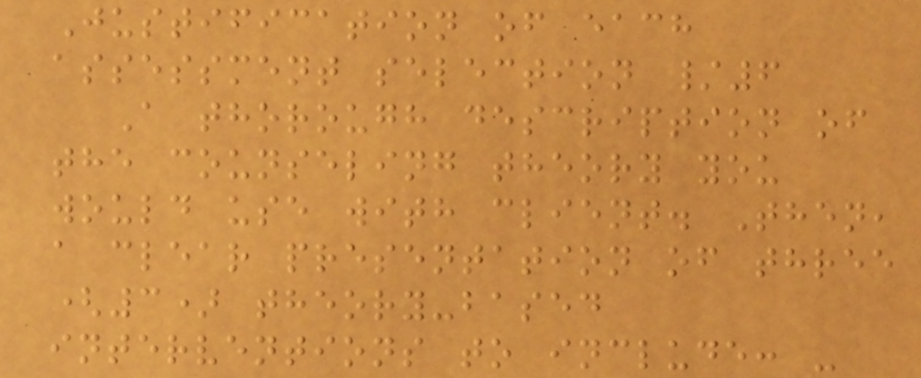Justification of each
assessment selection /6
A thorough description of
the counseling theory you
would use with client. Then,
a clear presentation of three
(3) theory-based
interventions to include: -
